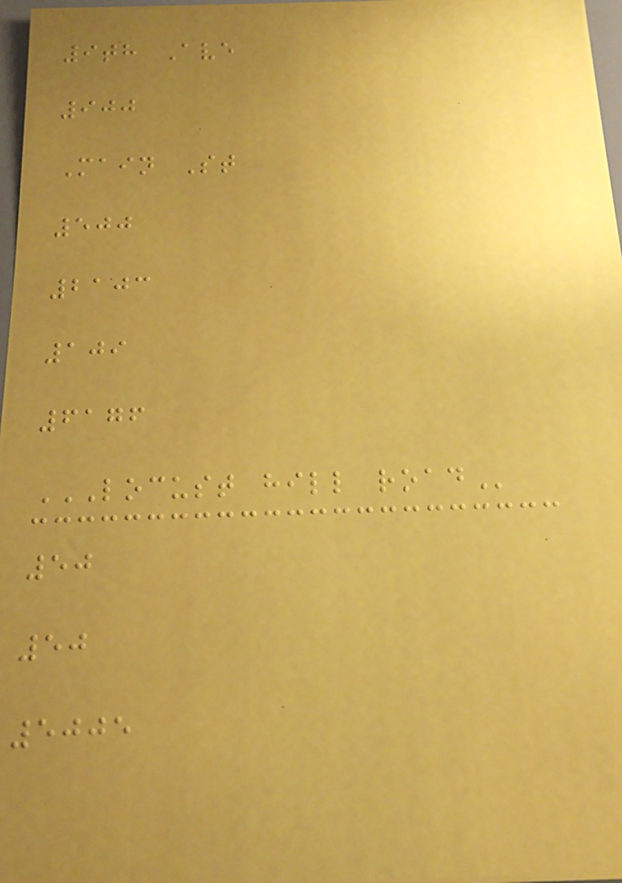9th Ave
900
Main St
500
2103
109
6176
LOCUST HILL ROAD
50
50
5005
